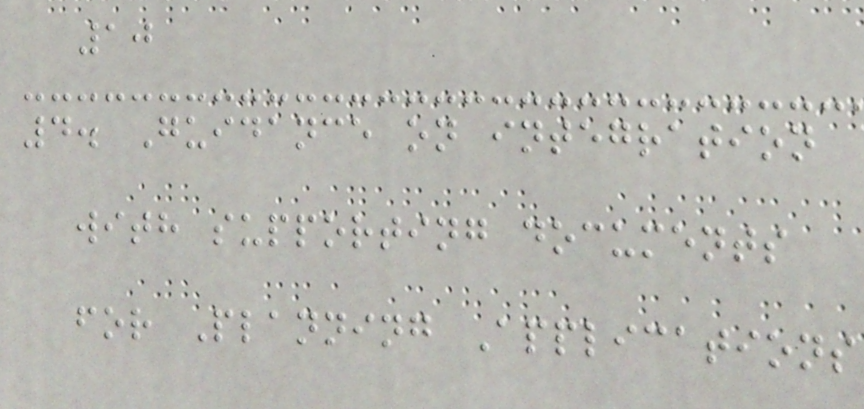10
4. Guidance on integration
with supporting documents
for Planning Applications
